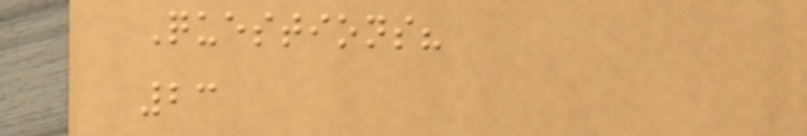Questions?
23
